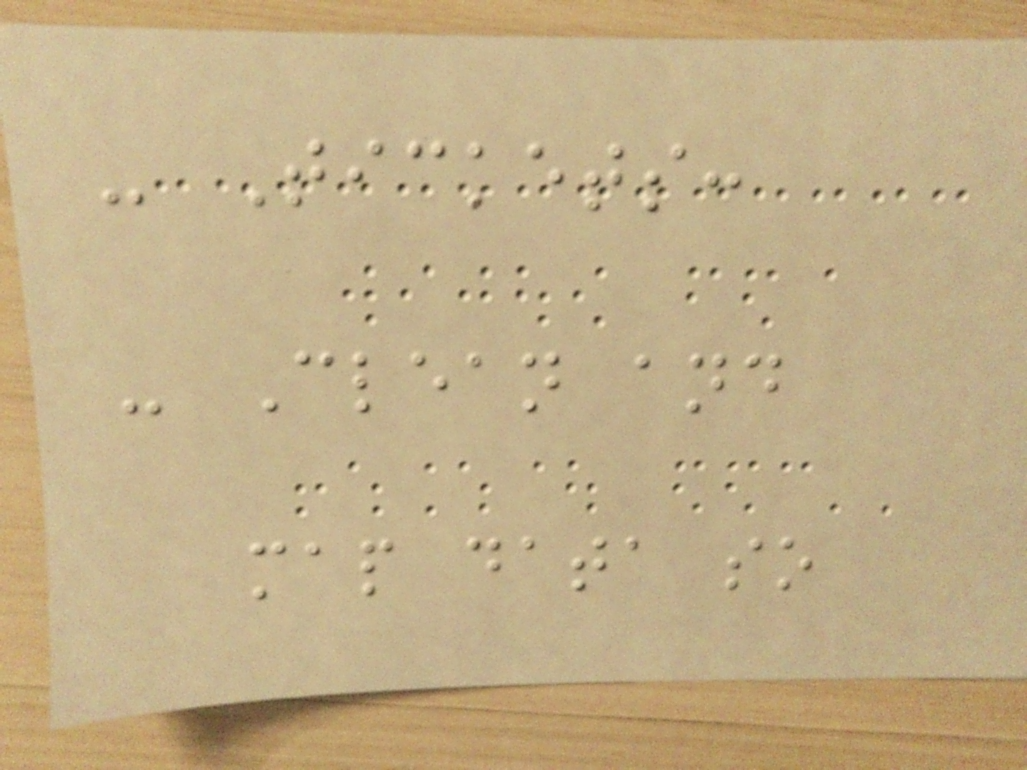- Tickets:
- Clean and
map data so
